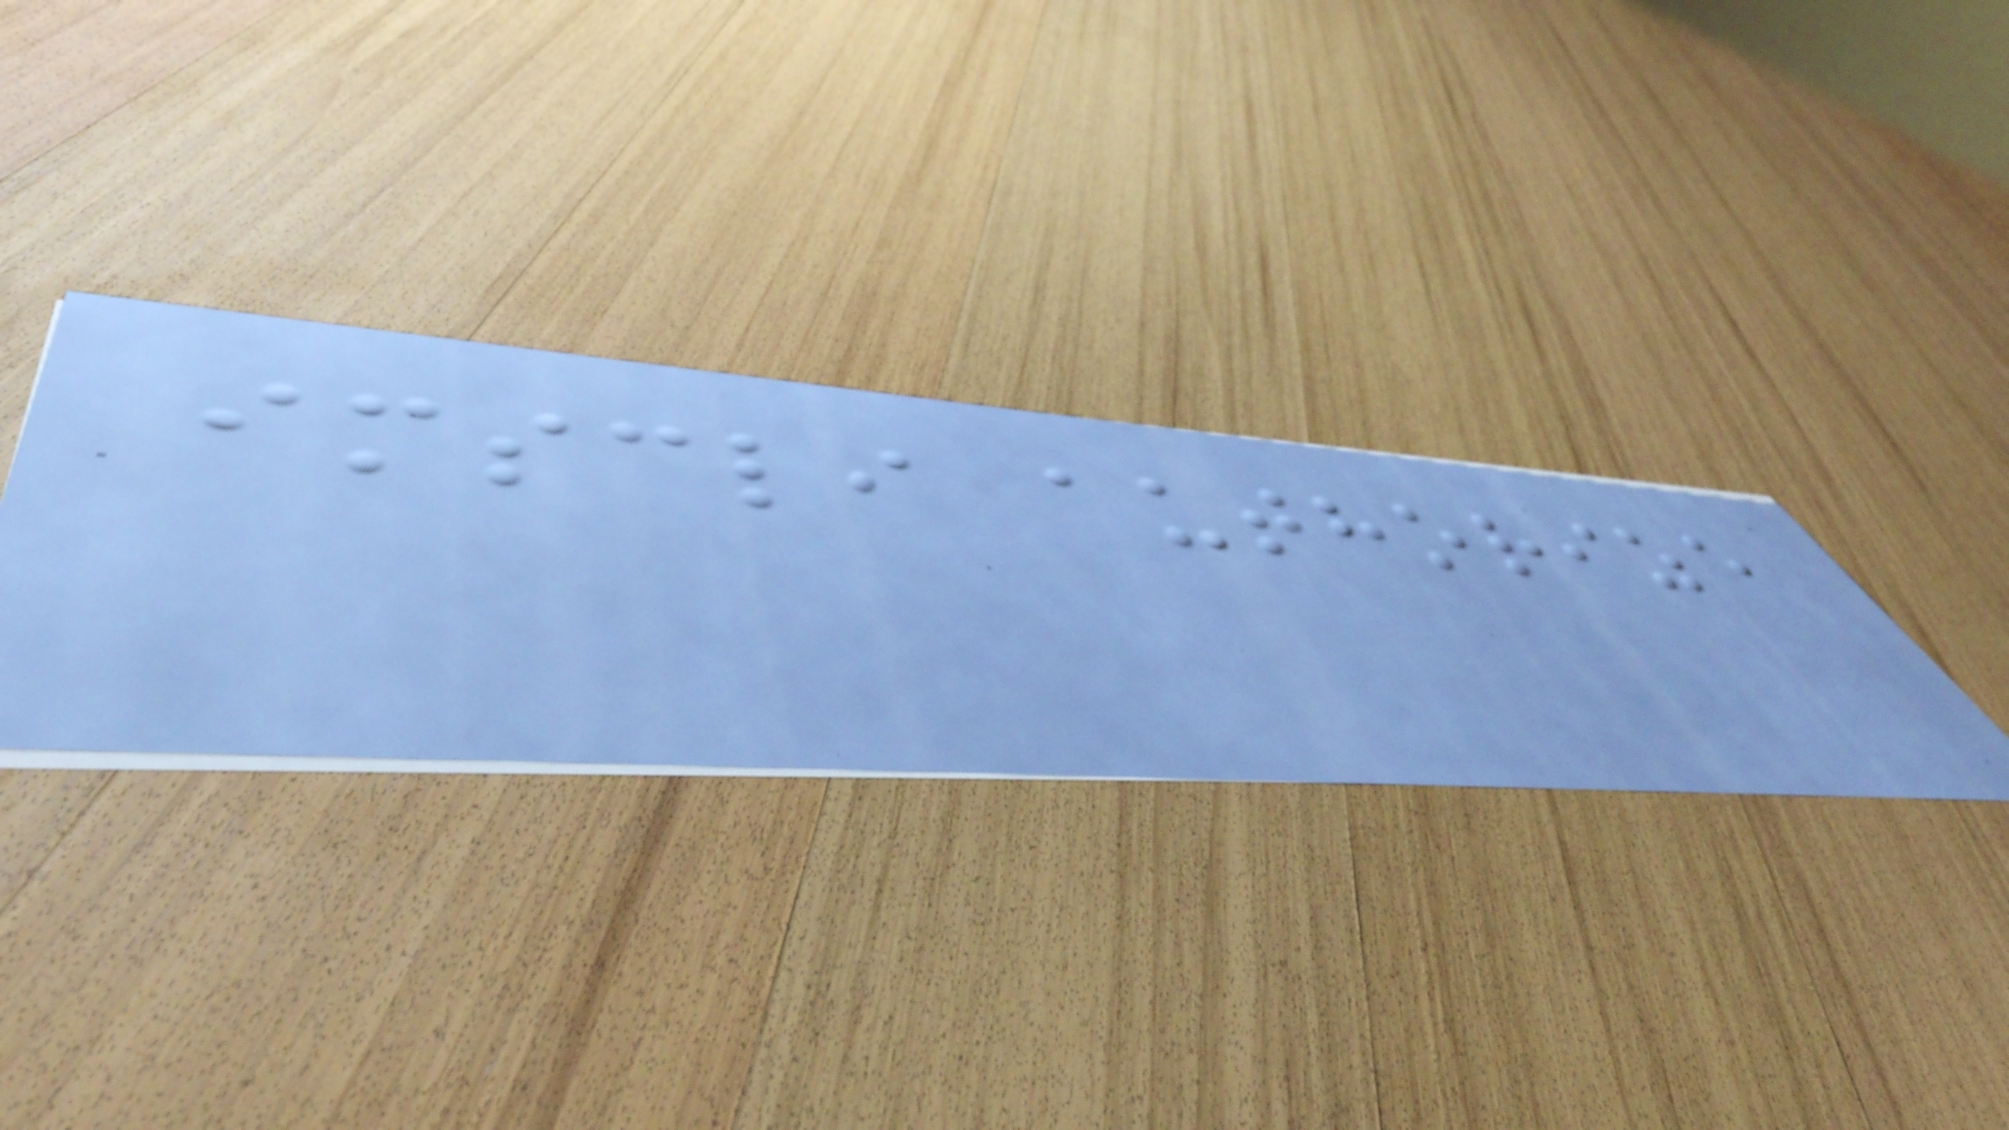imscli authorize
